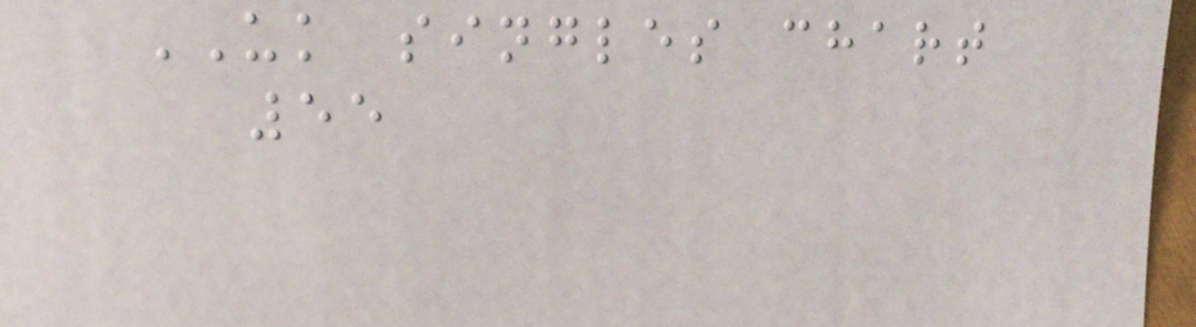UK singles chart
55
